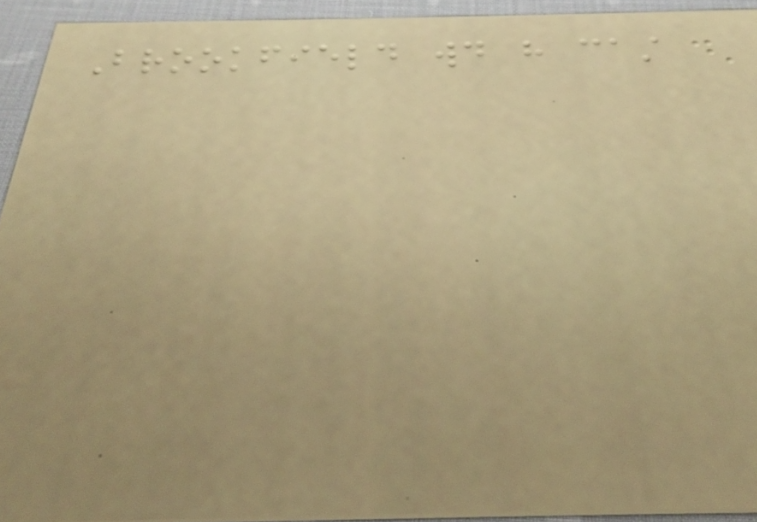Brookfield would have cast
